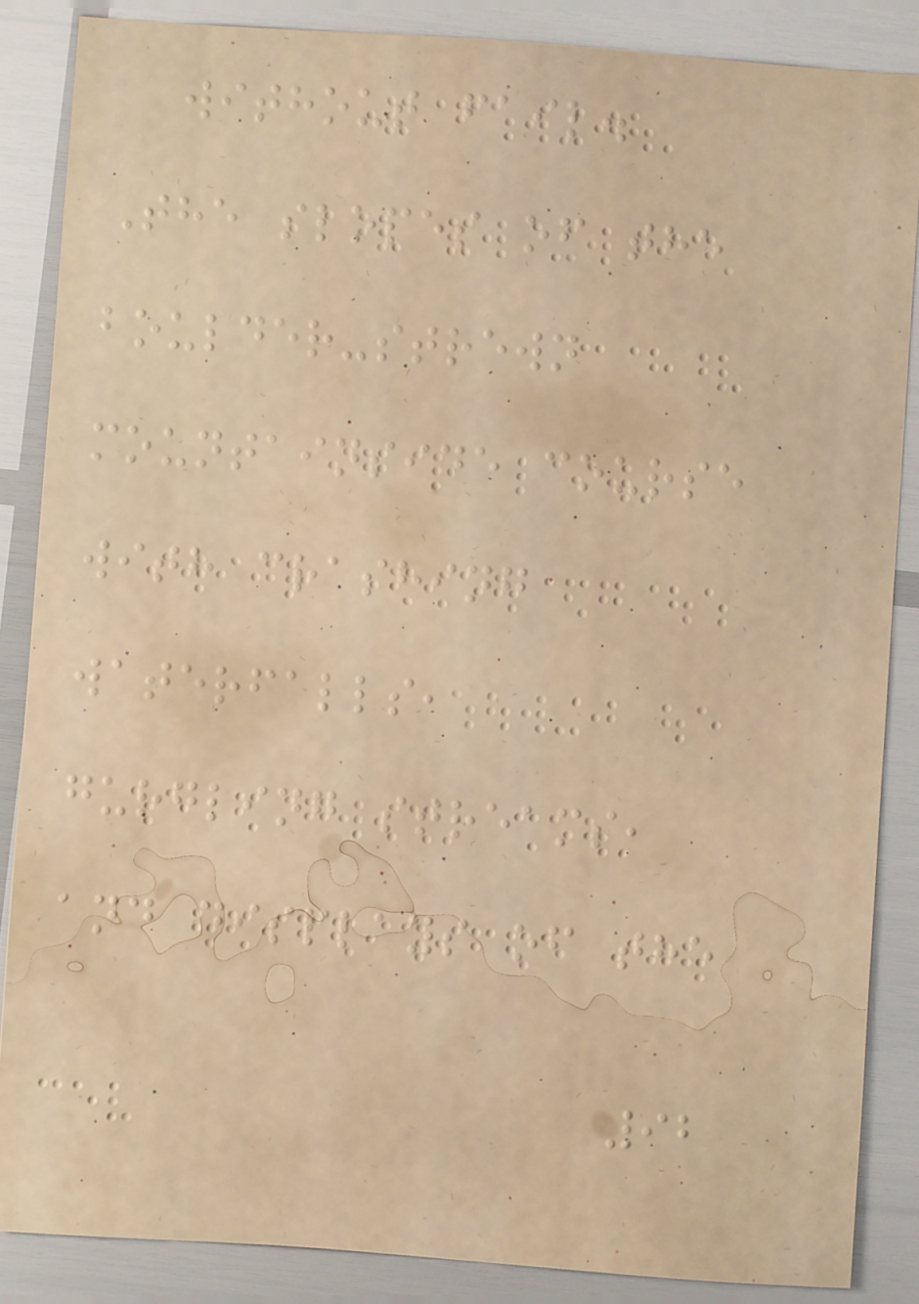without fail.
The slopes of the
boulder-strewn
mountainside course
with crashing
waterfalls,
gurgling streams,
and displays of the
92
